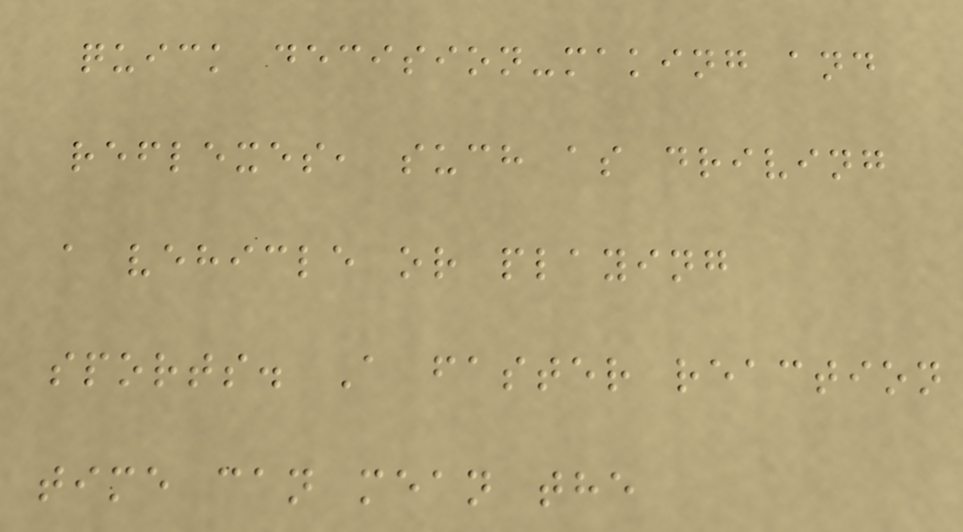quick decision-making and
reflexes, such as driving
a vehicle or playing
sports. A faster reaction
time can mean the
